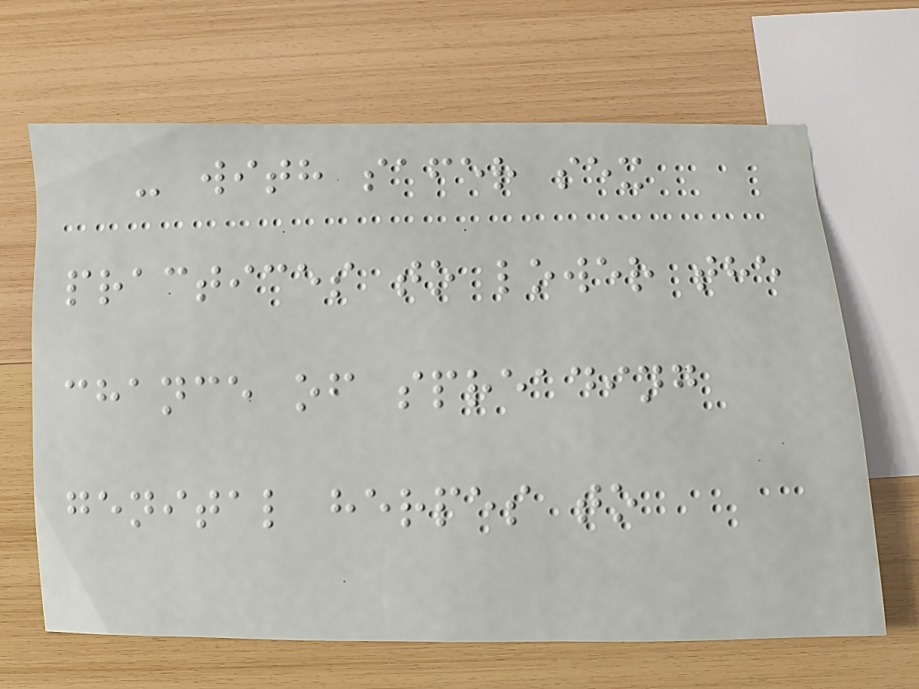- with safer sex
practices to lower the
chance of spreading
genital herpes to
